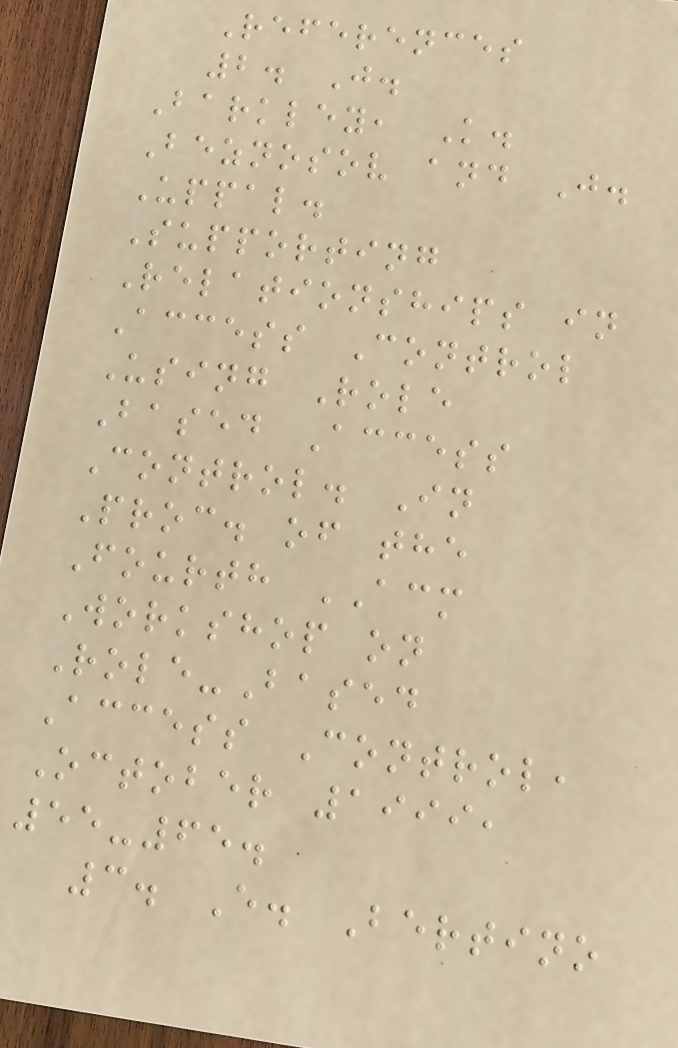References
2. J.
Barkley, K.
Beznosov and J.
Uppal.
Supporting
Relationships in
Access Control
Using Role
Based Access
Control. In
Proc. of the
Fourth ACM
Workshop on
Role-Based
Access Control,
October 1999,
55-65.
3. E. Bertino
